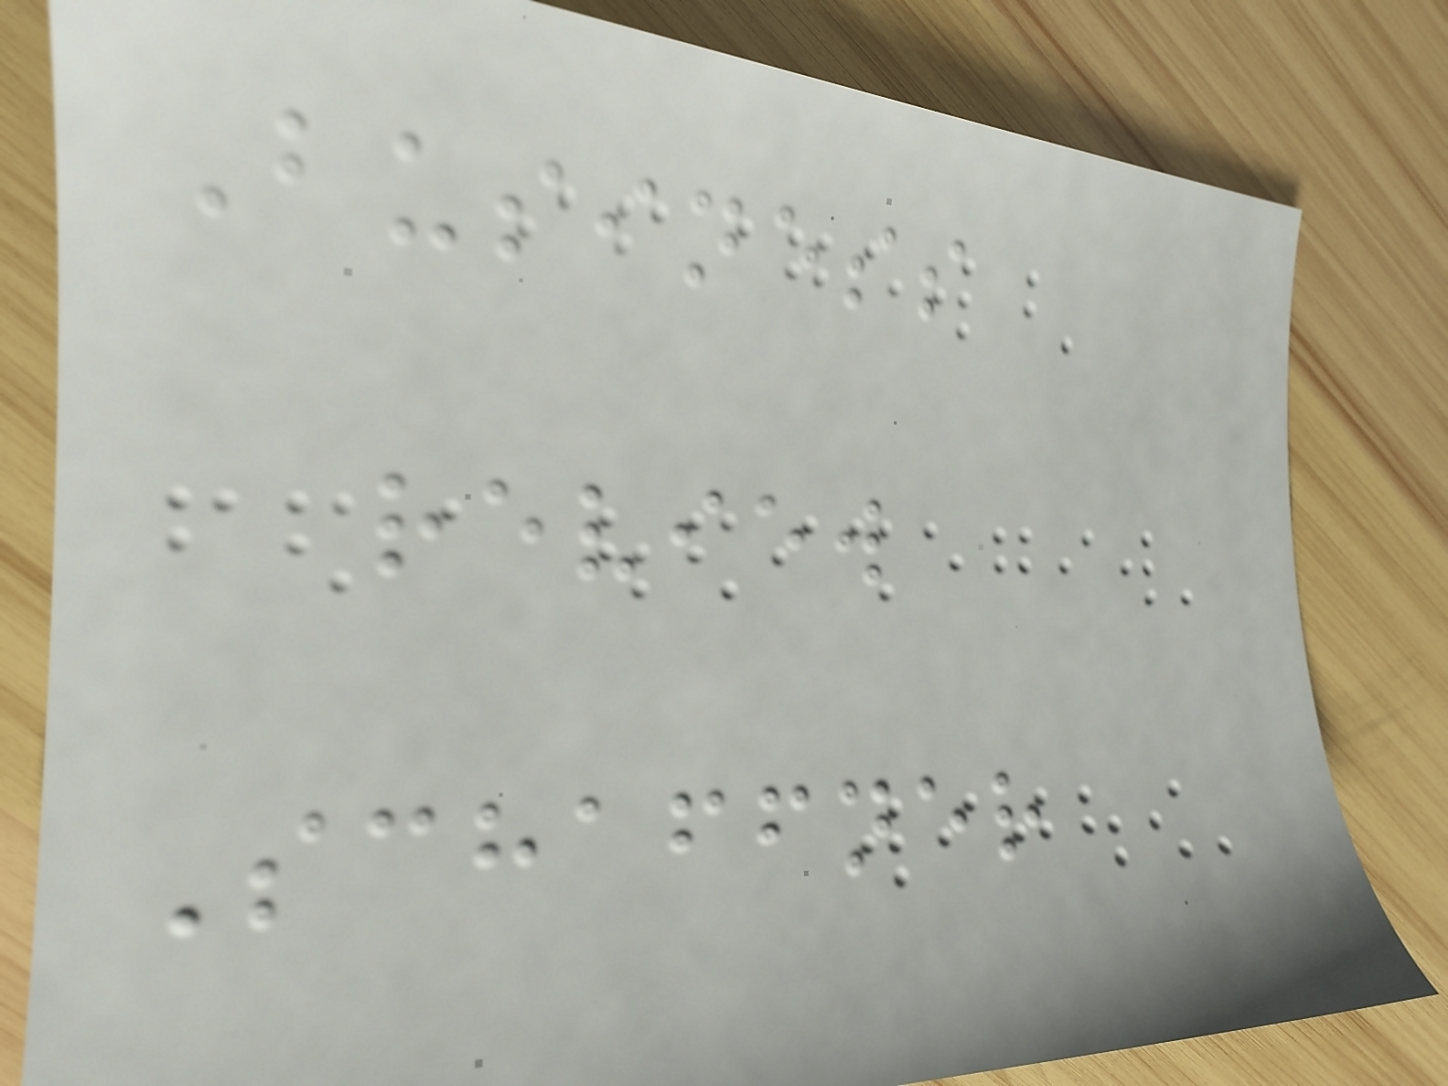Business
review
Schaffner
